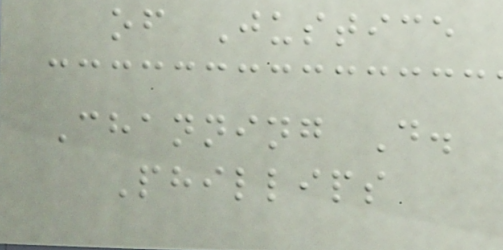of Justice
Channing D.
Phillips
